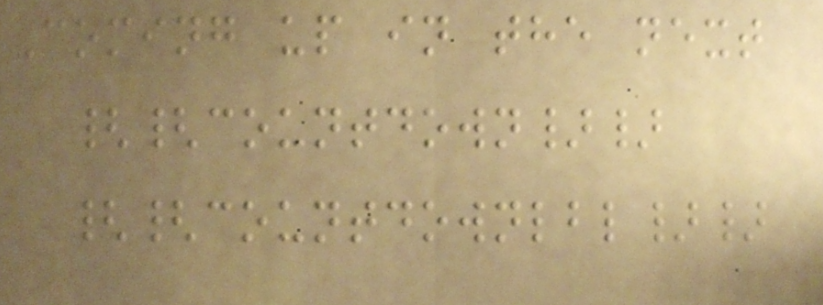Coming up in the next
{{countdown}}
{{countdownlbl}}
